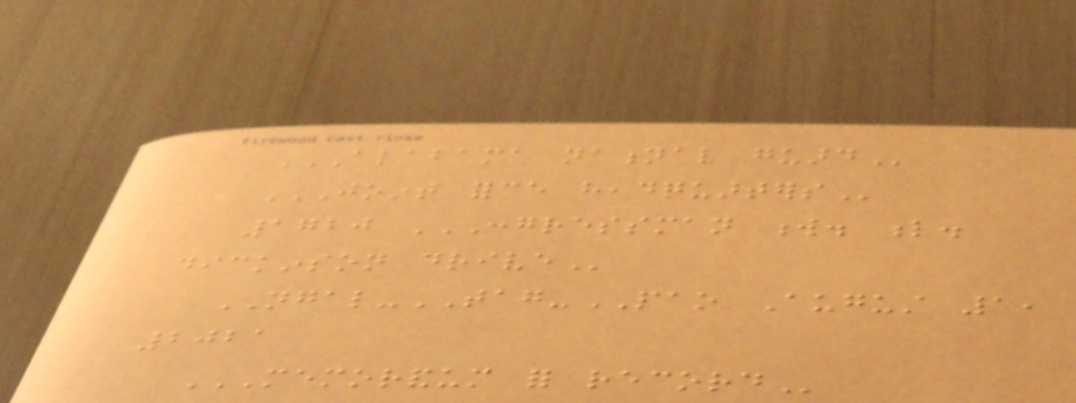ALABAMA NATIONAL GUARD
JOINT FORCE HEADQUARTERS
1720 CONGRESSMAN W. L.
DICKINSON DRIVE
NGAL-TAG-PAO August 1,
2021
MEMORANDUM FOR RECORD
